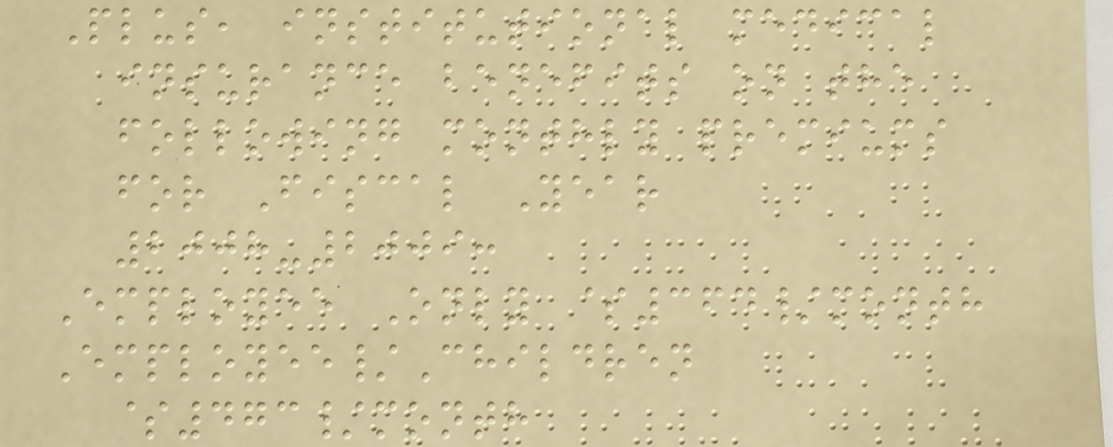Plus, institutional medical
insurance benefits on the
following monthly premiums
for Fiscal Year
2008-2009:
Employee Only $364/month
Employee/Children
$473/month
